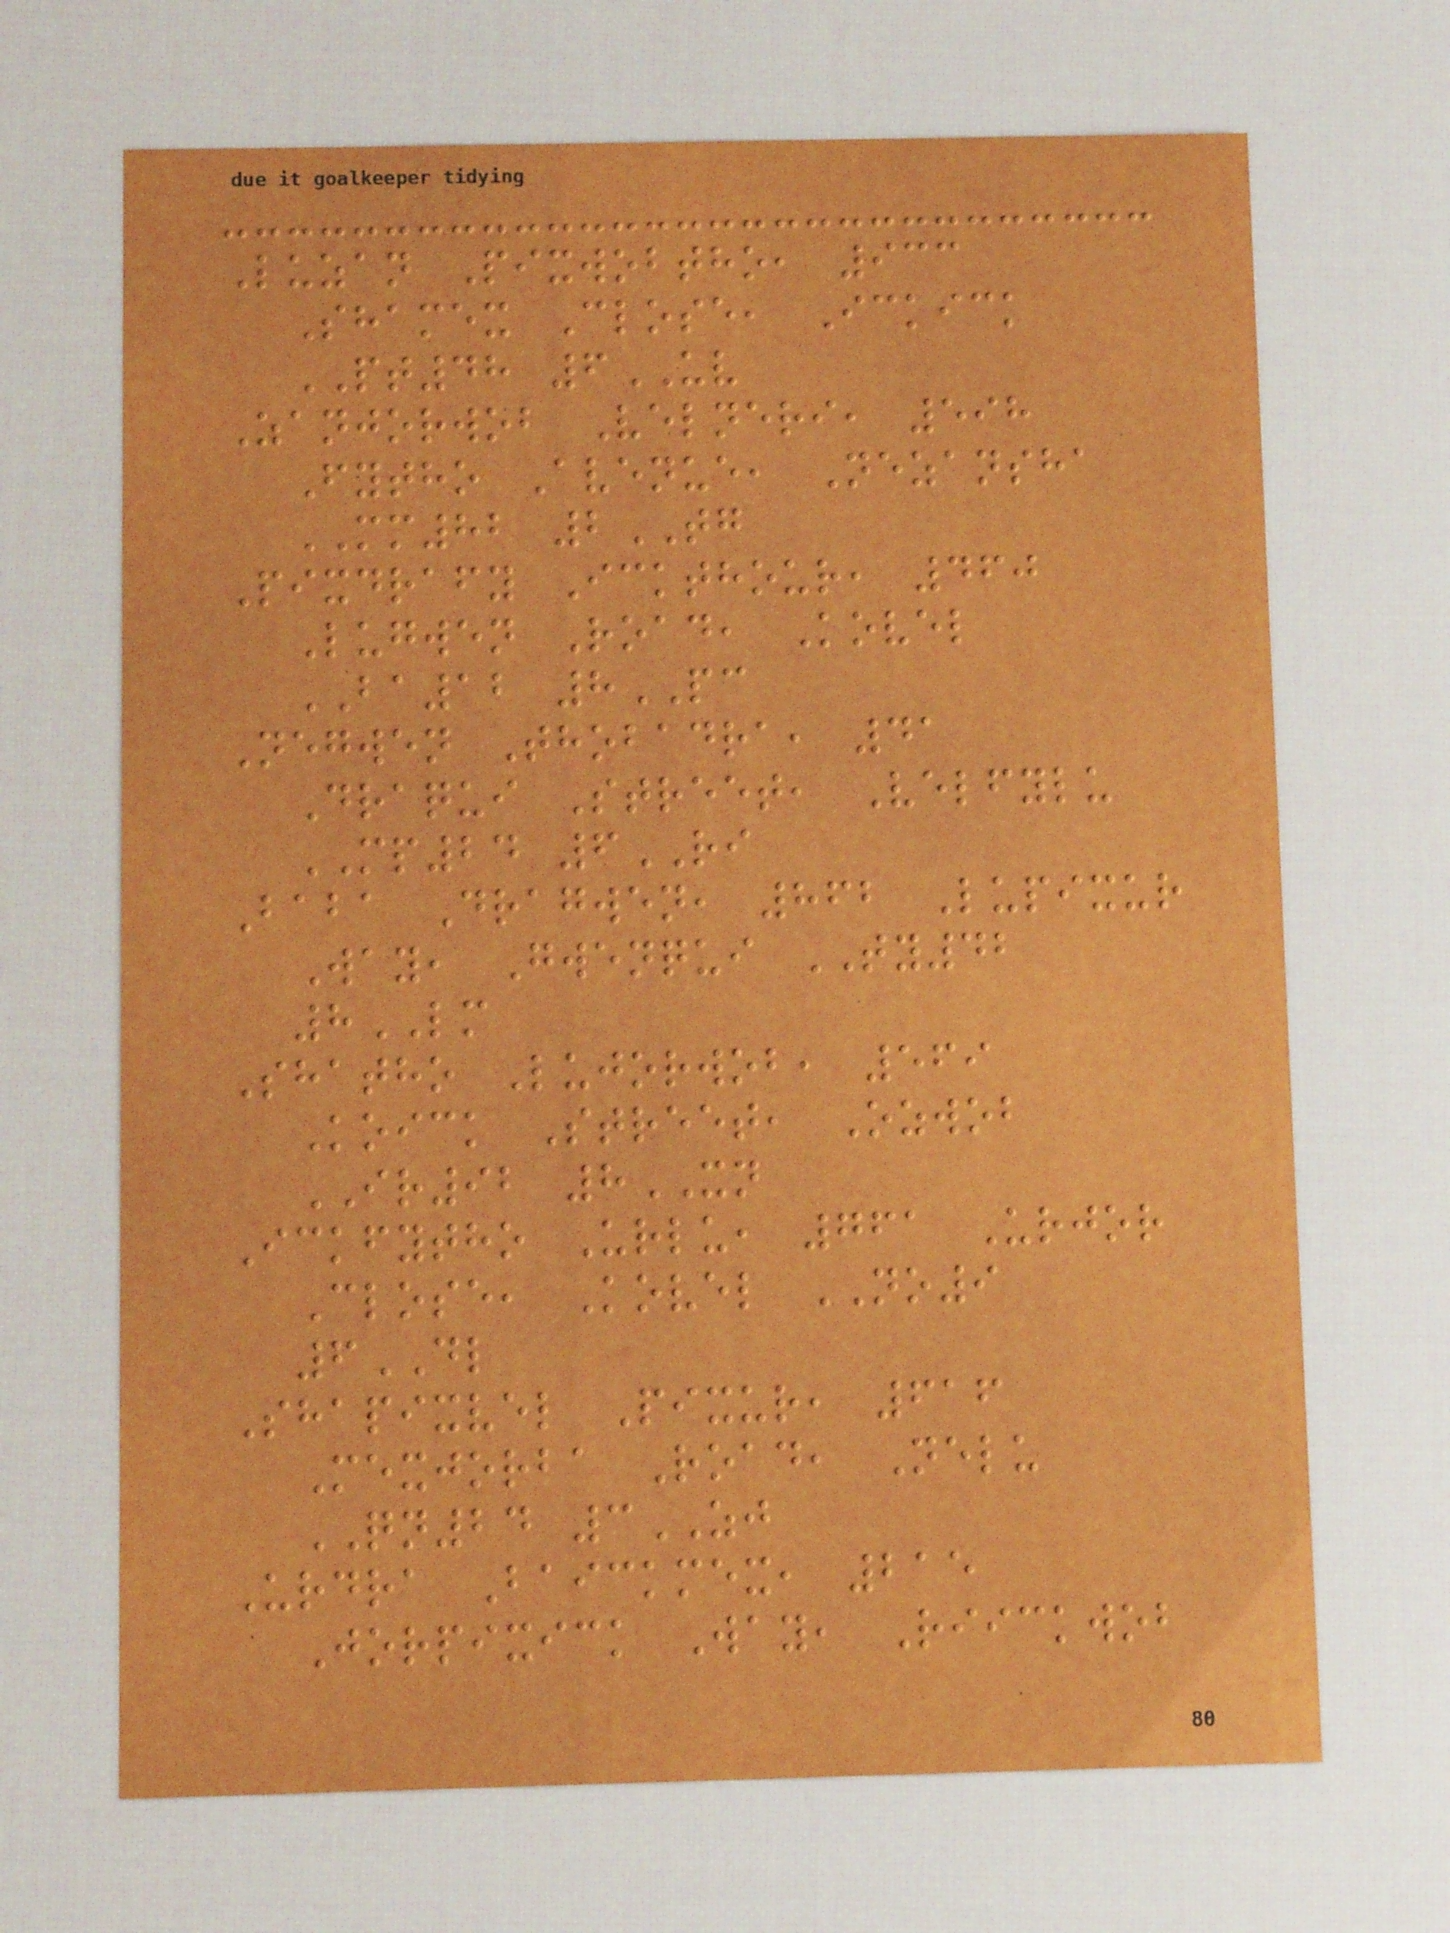Luzan Pixwobtho, 933
Shamex Close, Ickick
PT48 6UV
Zanjorwob Velneri, 598
Fytho Avenue, Nezansha
MM82 2TG
Pixdrafy Ickthour, 460
Lugwen Road, Kovel
BA12 8PC
Negwen Thobadra, 41
Draqui Street, Velfylu
MP24 6RI
Baba Dragwen, 862 Lupixur
Way, Gwenqui TY42
8LM
Shatho Lujorwob, 569
Koick Street, Ozwob
IR92 8XN
Ickfytho Urlu, 761 Urjor
Close, Kovel NO9
6DL
Shapixvel Pixur, 616
Mexjorba Road, Nelu
QN24 3ZJ
Urdra Baickmex, 215
Jorpixick Way, Riickwob
